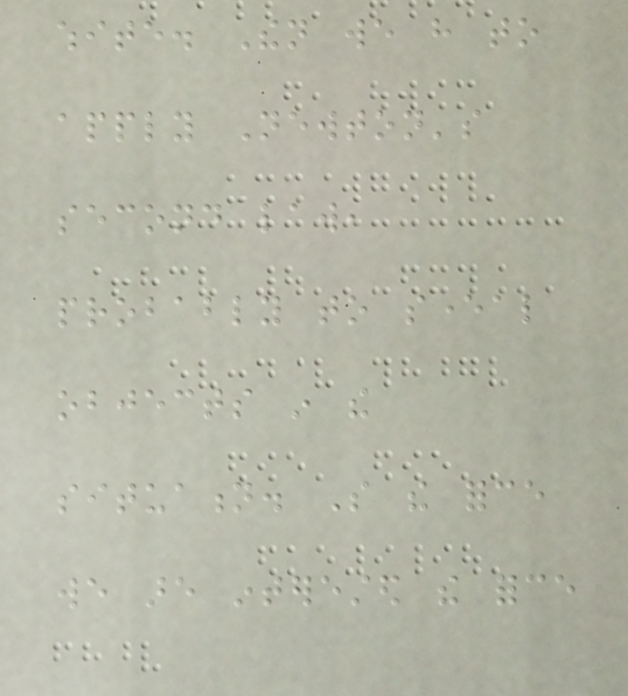white. Then we have to
apply Newton's
second law,
probably to several
objects in the
situation. So the force
we are interested the force
